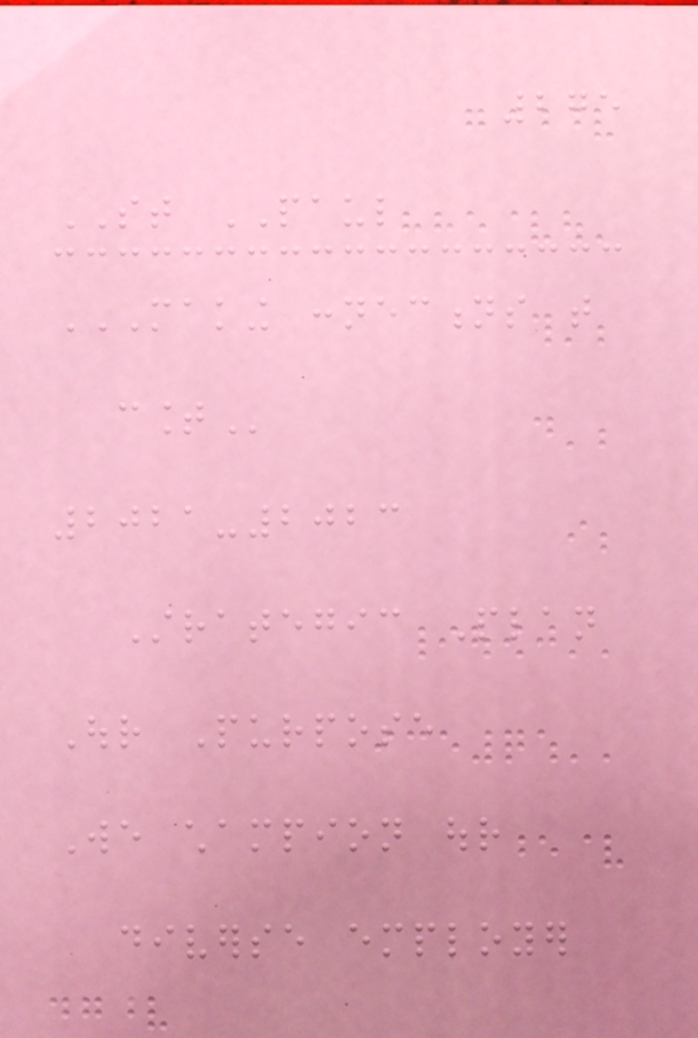275
ST PAUL
MAKING CONNECTIONS THAT
COUNT
2021-2023
Strategic Plan
Our Purpose
We champion our
diverse employer
